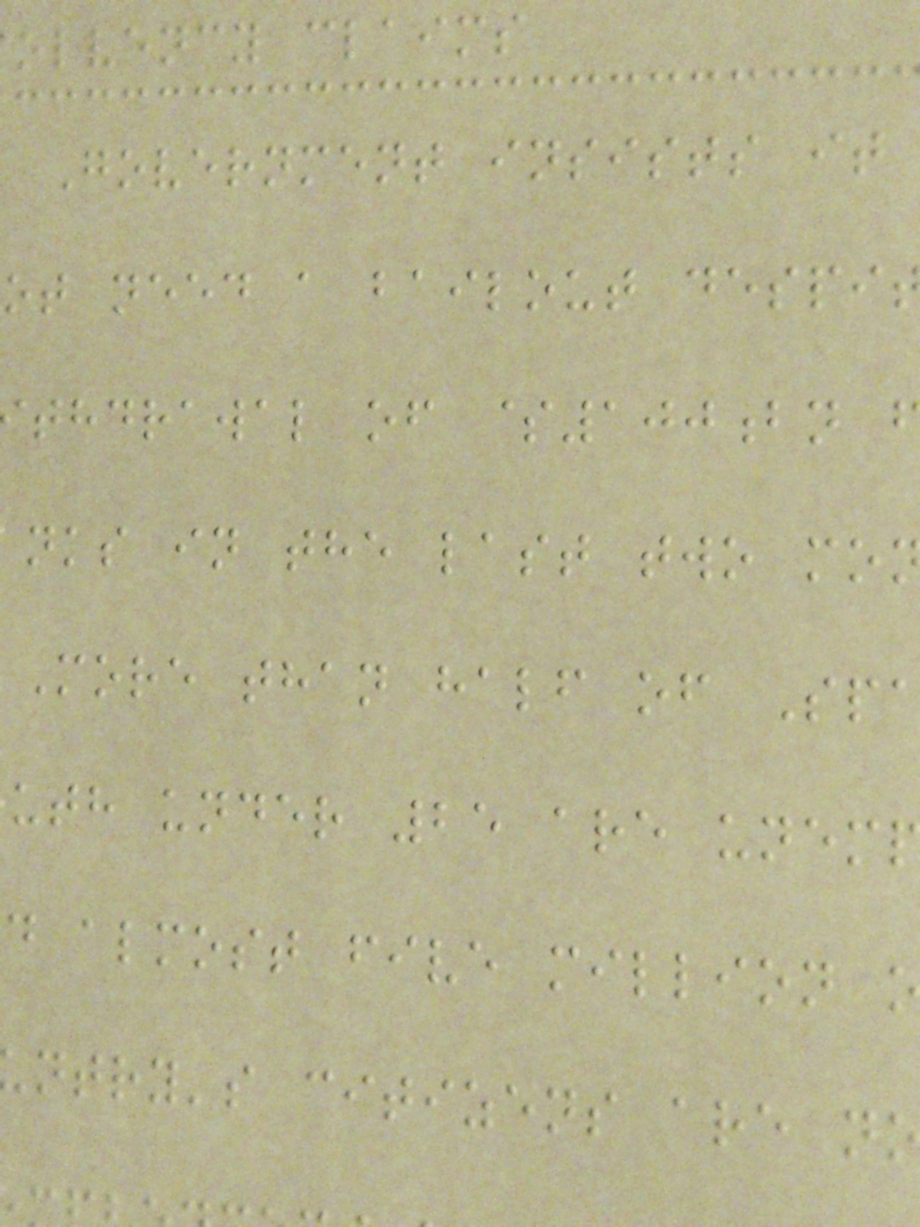olvency claims
Government insists it
ot need a bailout despi
thdrawal of $100bn
nks in the last two mo
More than half of Sp
uth under 25 are unem
d almost five million
ntry's citizens are n
